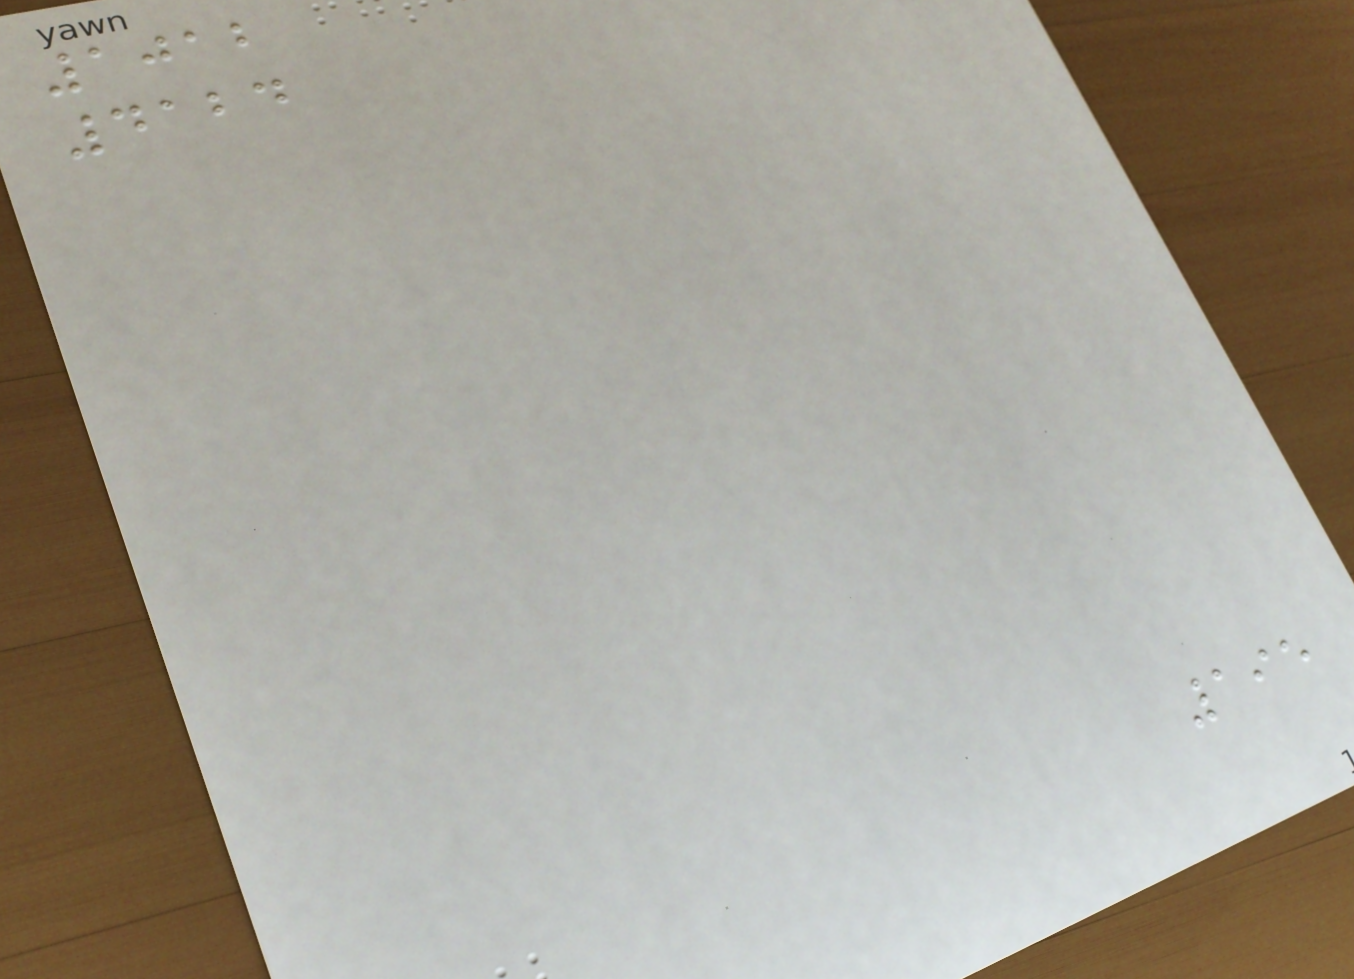1012
4124
195
